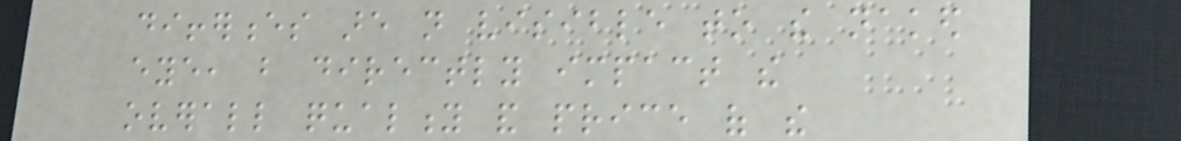differences are not visible to the naked
eye, but directly impact the
overall quality and price of the
